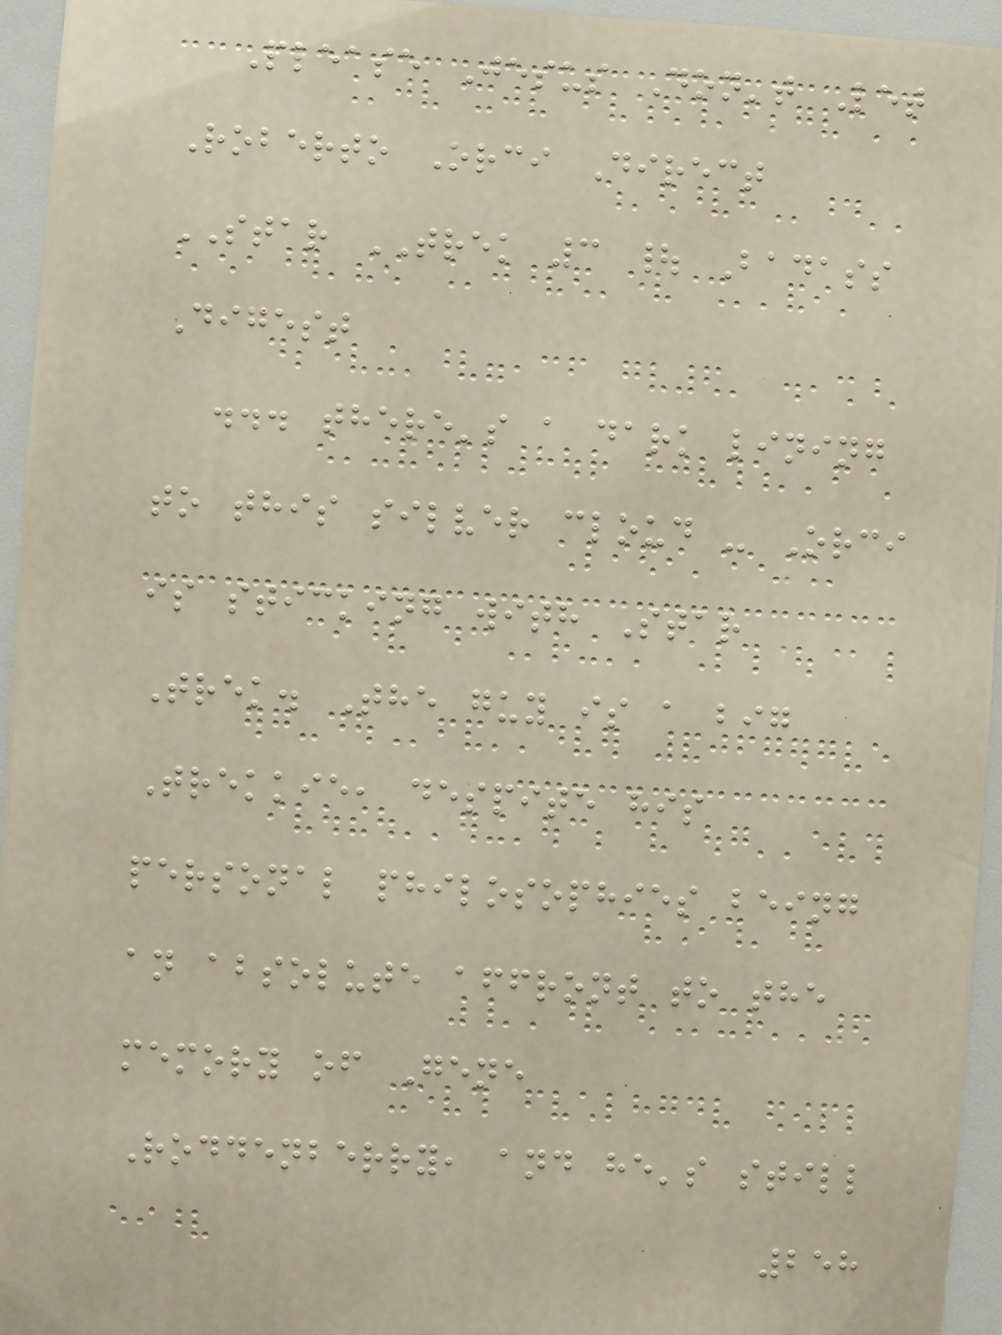Please Jesus Don't Let
Roberto Orci Direct
STAR TREK 3 | Badass
Digest
... there's a dark lining
to this silver cloud - Orci
is sticking with Star
Trek. The guy is a big
Trekkie, despite his
personal philosophies being
an absolute affront to the
memory of Gene
Roddenberry, and he's still
258
